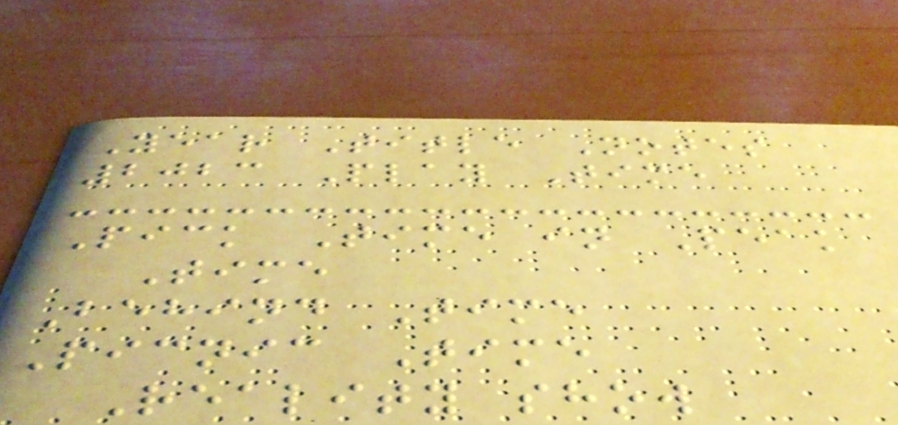Year Title Notes
2023 Play Time
Pick Time in Peak
Time
Behind Time
Picnic Time
Reality show
